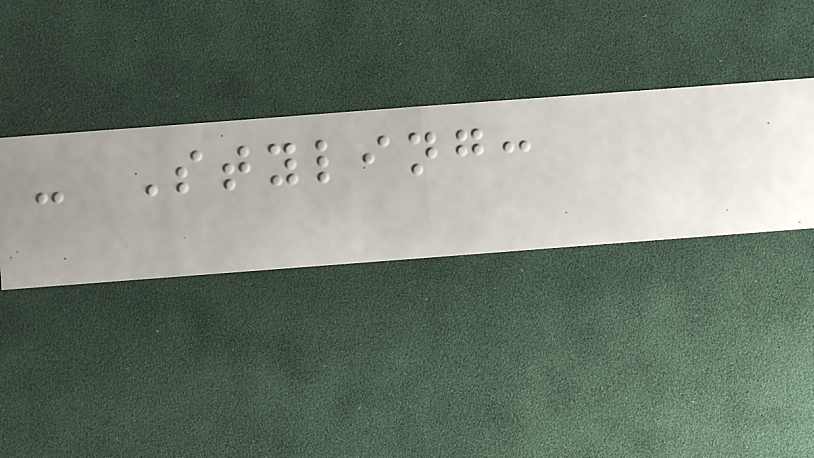- Styling:
